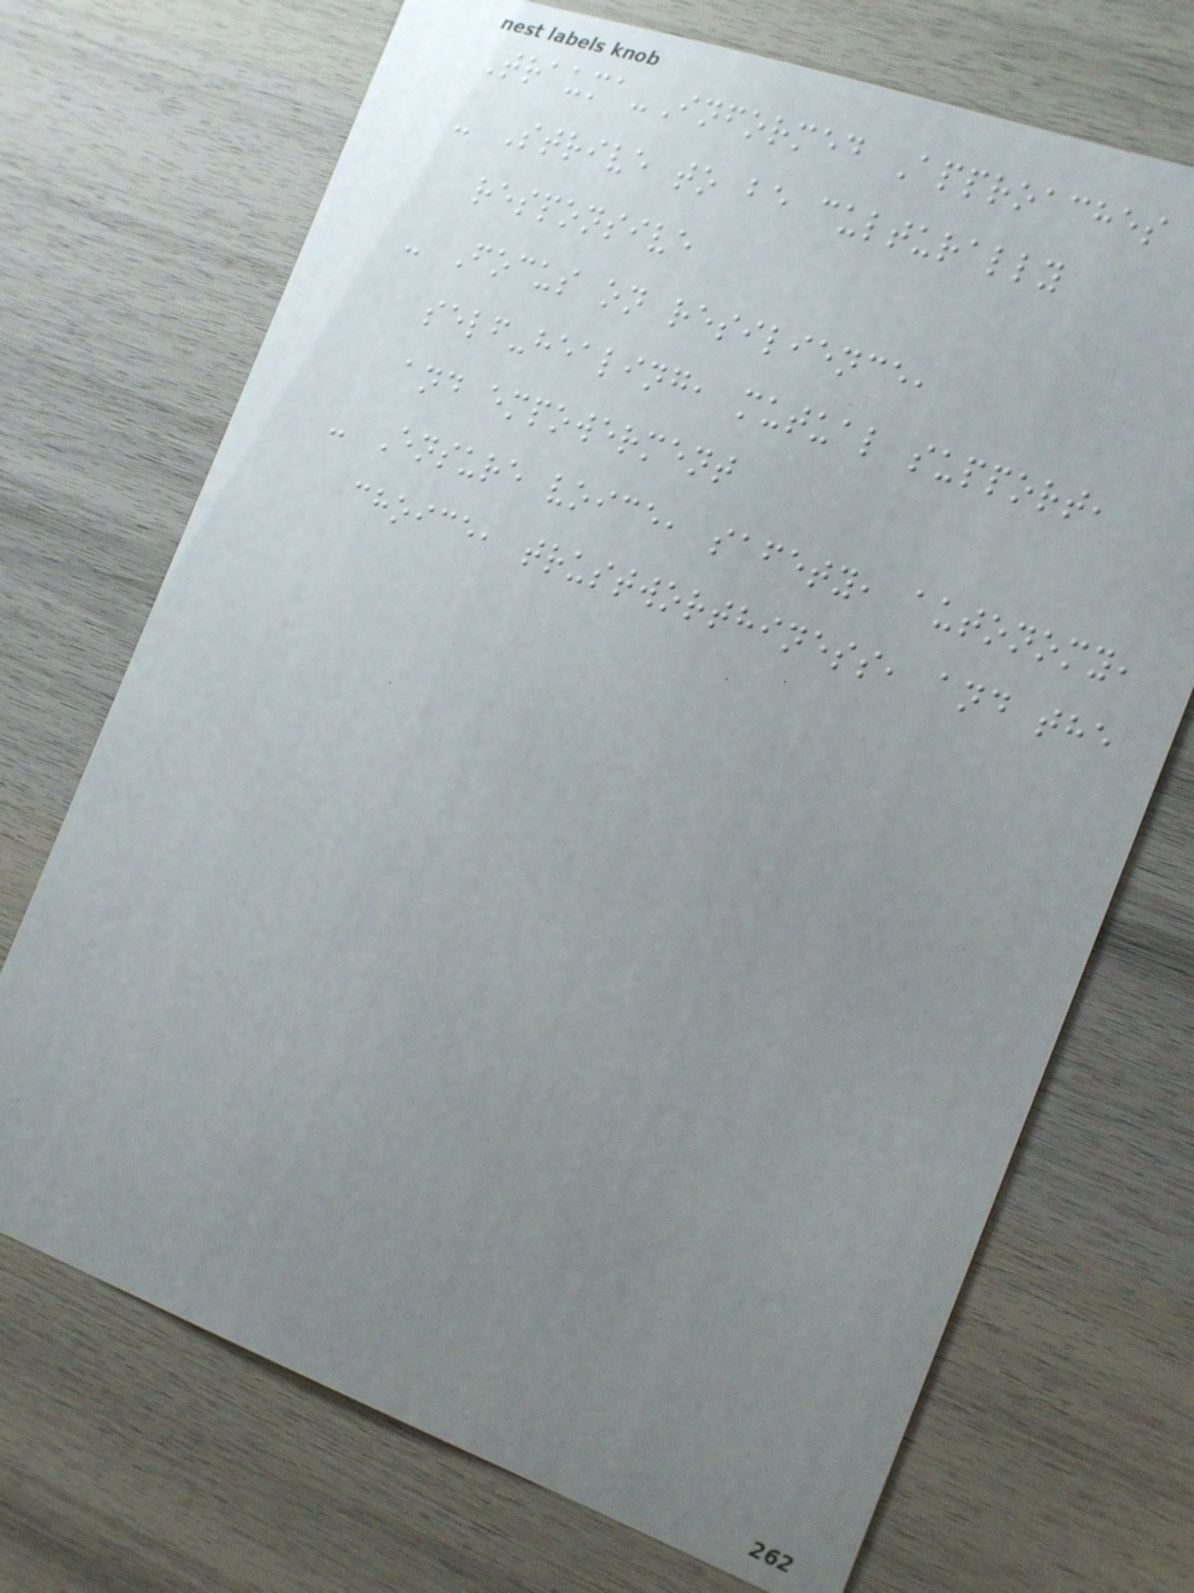Trauma-Informed Approaches
- Strive to be culturally
responsive
- Focus on resilience,
self-healing, mutual support,
and empowerment
- Ensure voice, safety, autonomy,
choice, trustworthiness, and the
